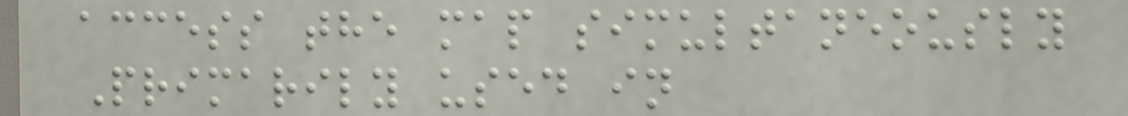access the map simultaneously
Primarily used in
